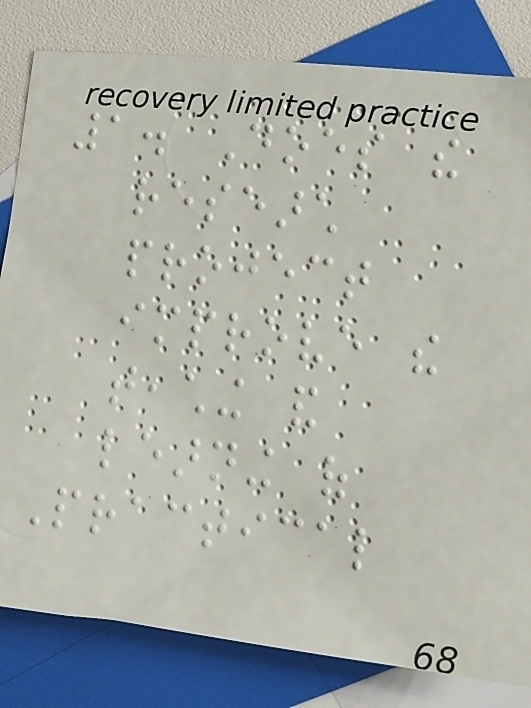1. Does the
research
project
improve the
teaching and
learning of
Practical
